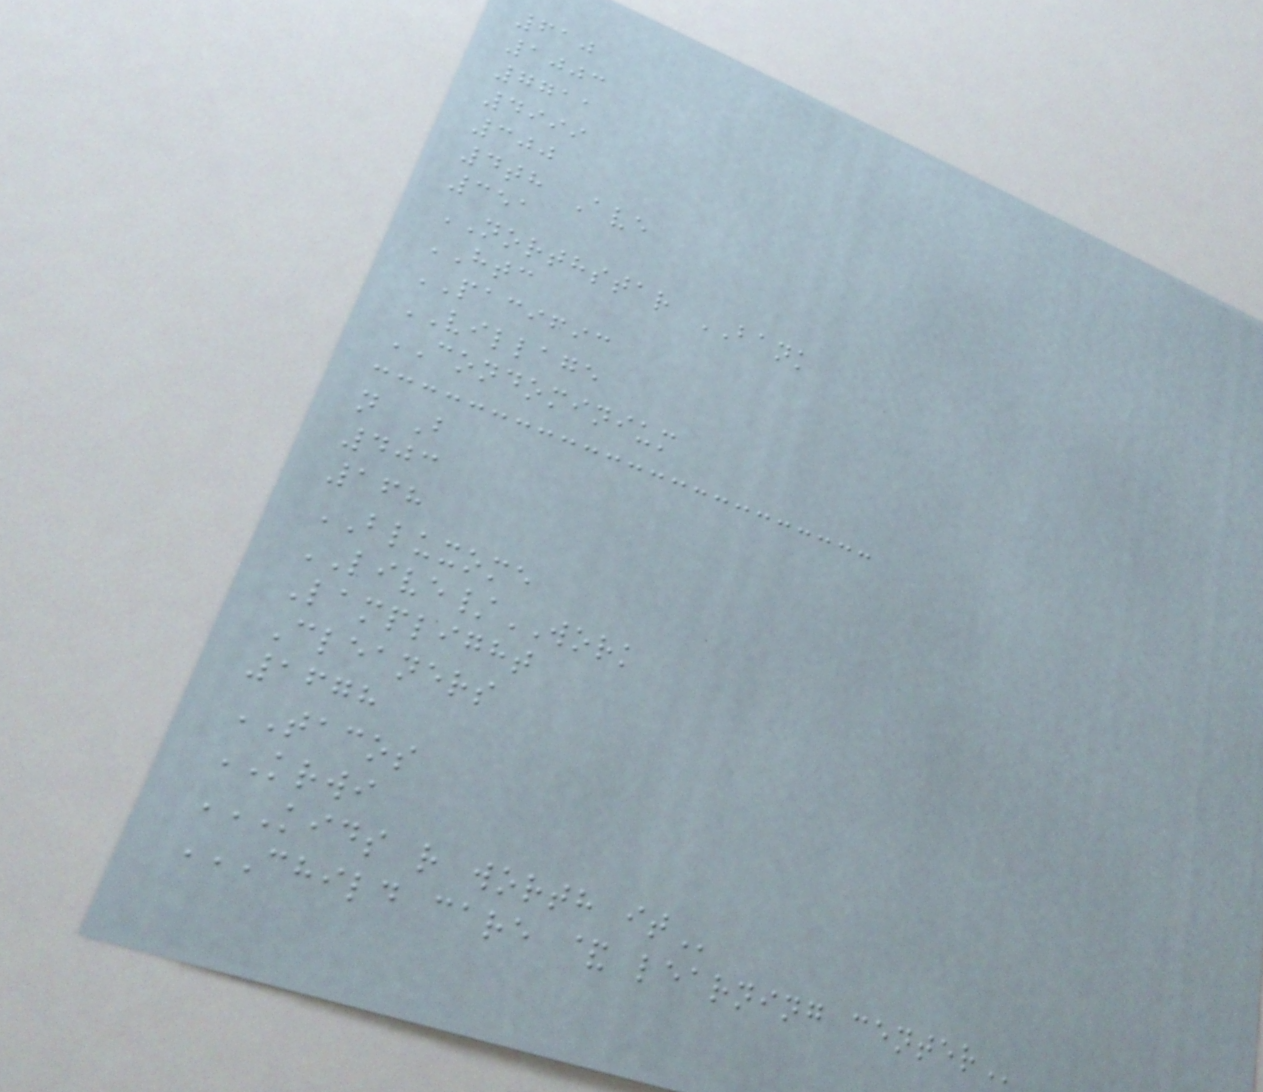610
1003
7711
4999
300
4th Ave
351
NORTHSTAR BANK
HTC
PACIFIC
VILLAGE
CONDOMINIUM
n B
403
168
BLUXOME
LIVE/WORK
Lamplight
Cleaners
1678
TACOS
KRWI
KIDS R WORTH IT
CHILD CARE & LEARNING CENTER
